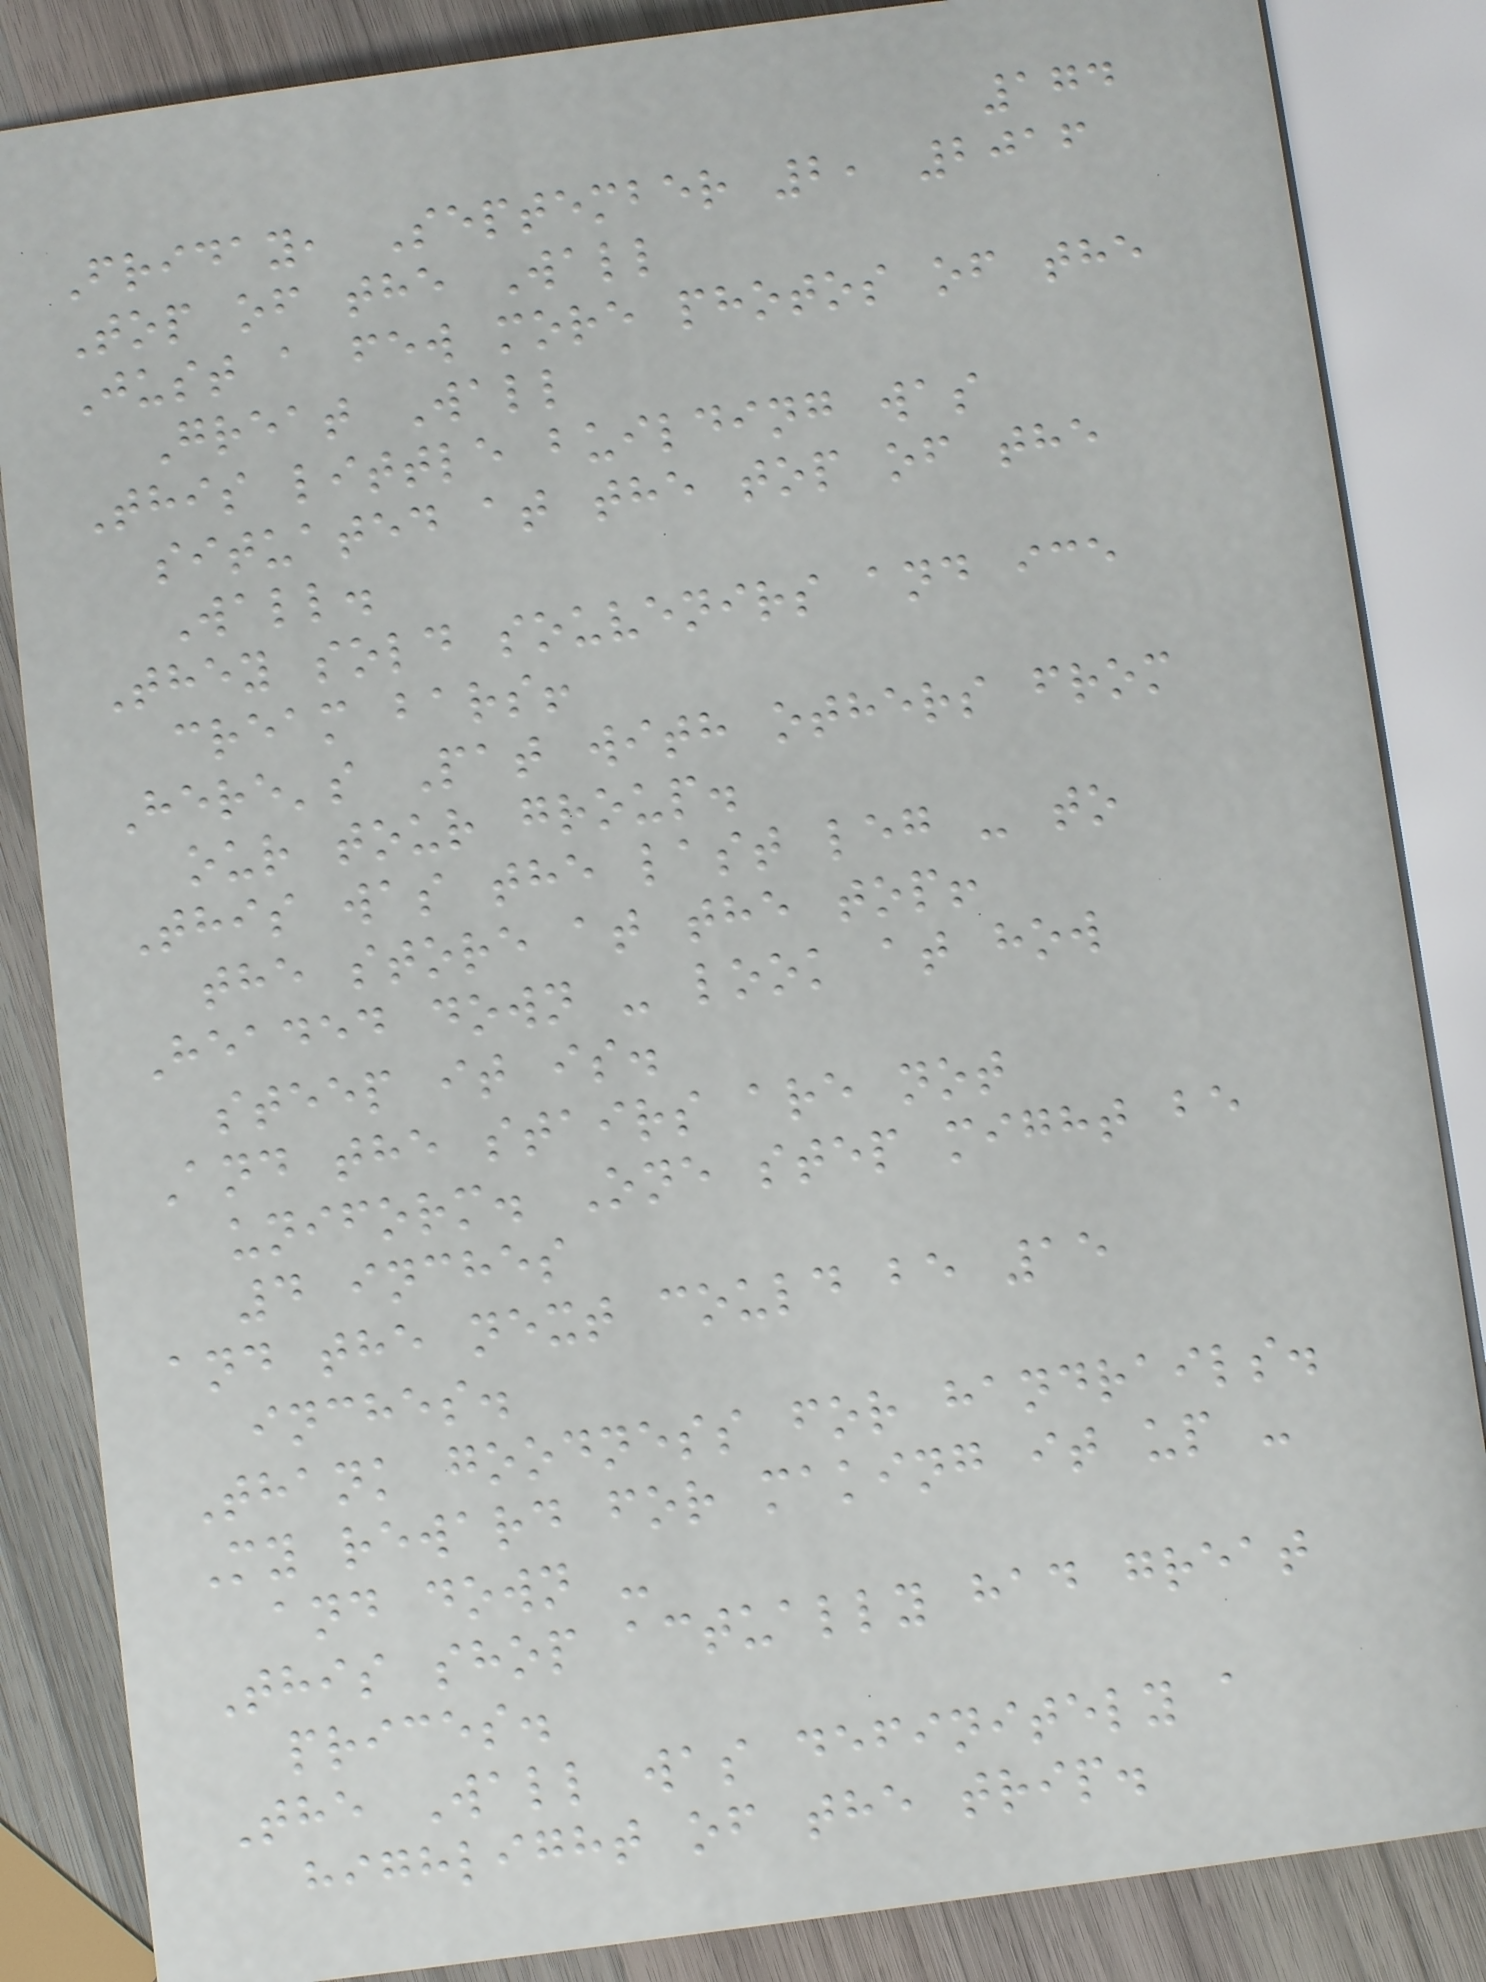174
Friday, September 2, 2016
Top of the Wall
Just a few more photos of the
Great Wall
This little building was
situated at the top of the
Wall.
They sold souvenirs and ice
cream bars!
Here's Pat with others from
our tour group.
This was the last leg - to
the store at the top!
Headed down - look at how
steep it is.
And the stairs are not
uniform. One step might be
4 inches
and the next could be 15
inches.
Thank goodness for handrails.
My reward for making it up -
and down -
This shop actually had great
prices.
The Wall was definitely a
highlight of the trip.
